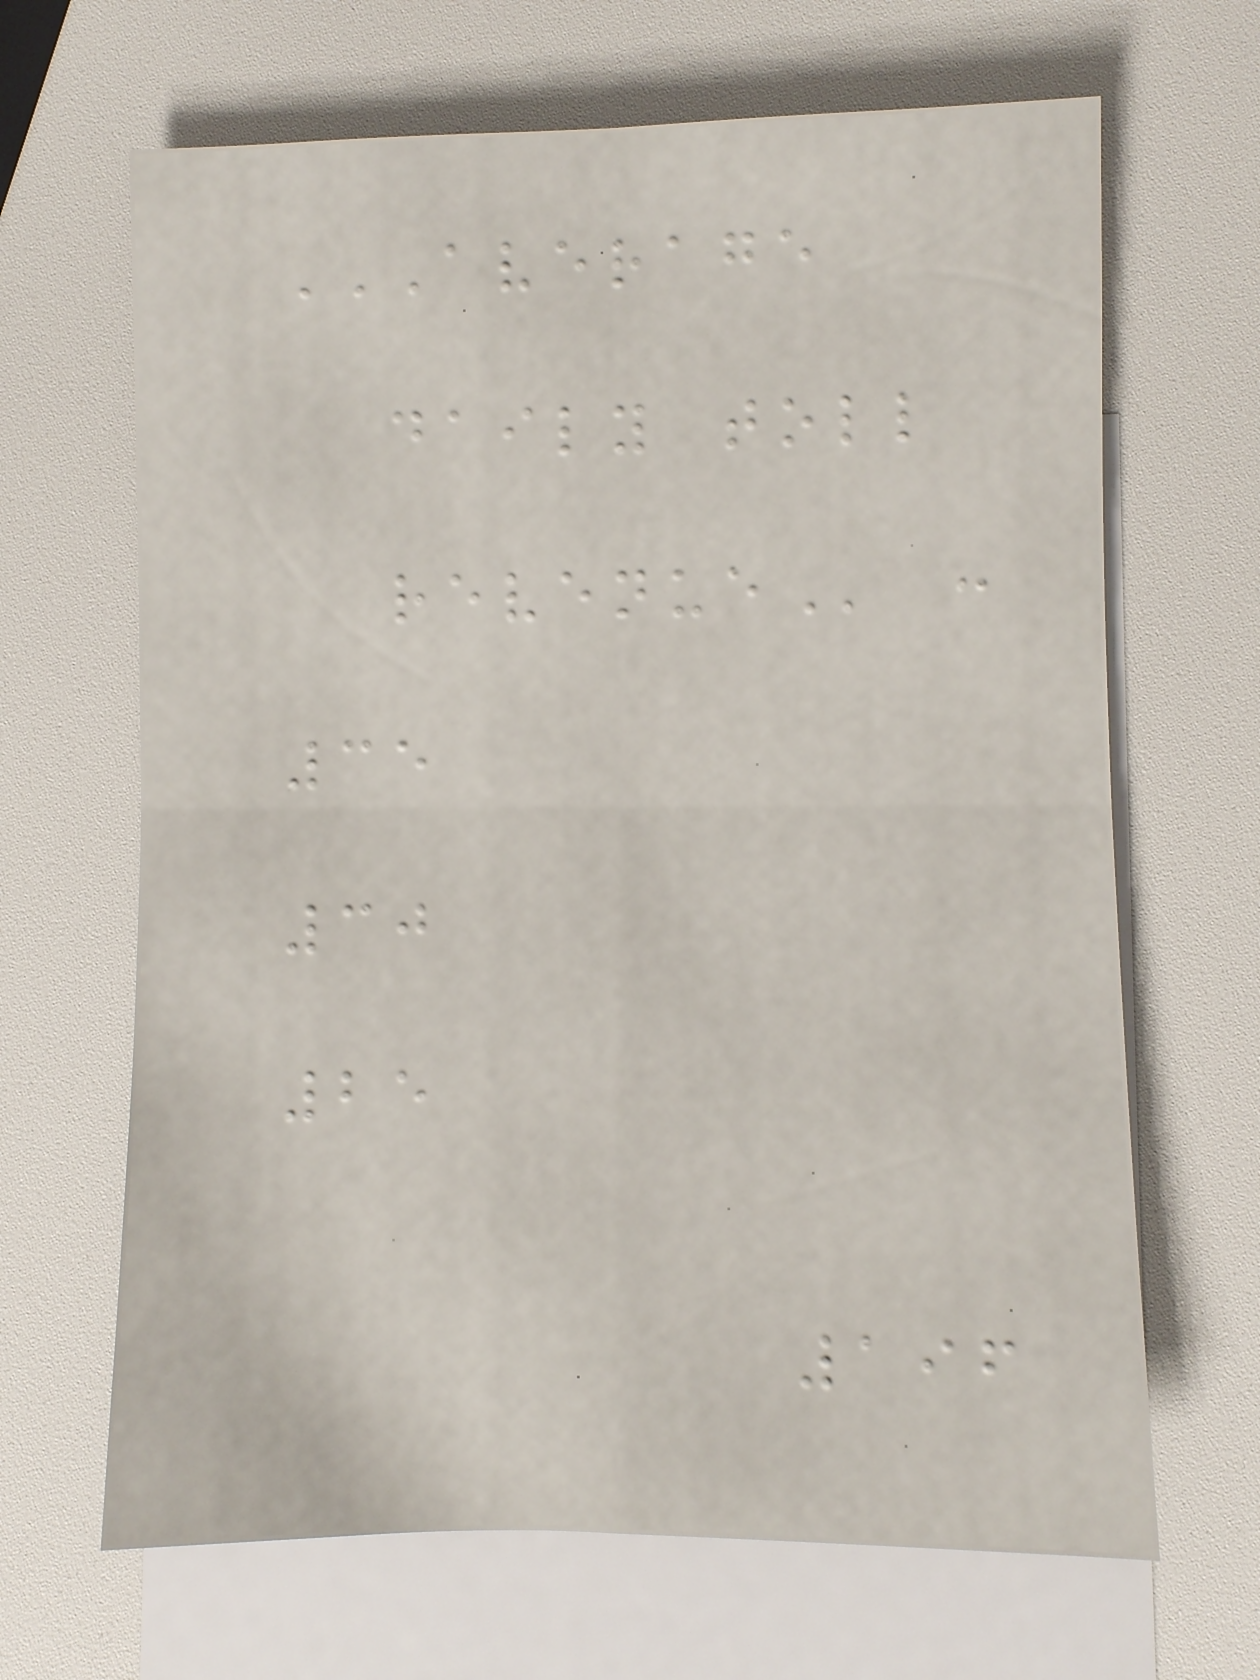AVERAGE
DAILY TOLL
REVENUE :
35
30
25
196
